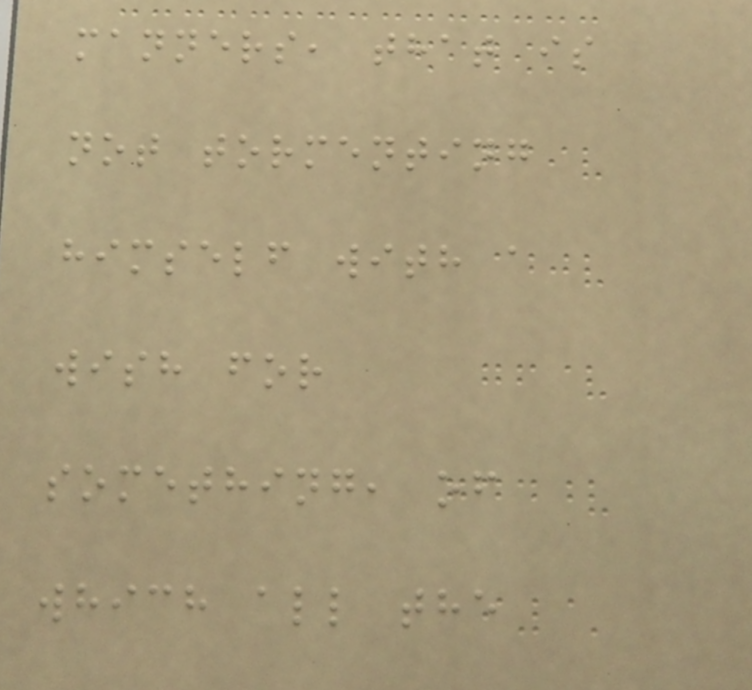manners, that is
not tormenting
himself with a
wish for
something, of
which all the
